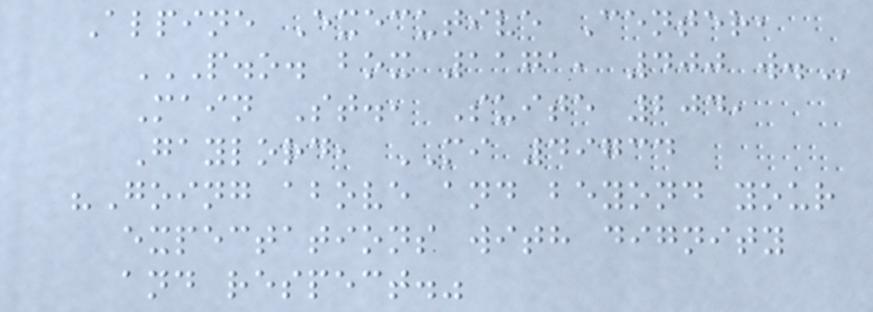Alpine Executive Center,
P.O. BOX 1171, 400 W.
Main St., Suite 204,
Gaylord, MI 49734
"Going above and beyond your
expectations with dignity
and respect."
